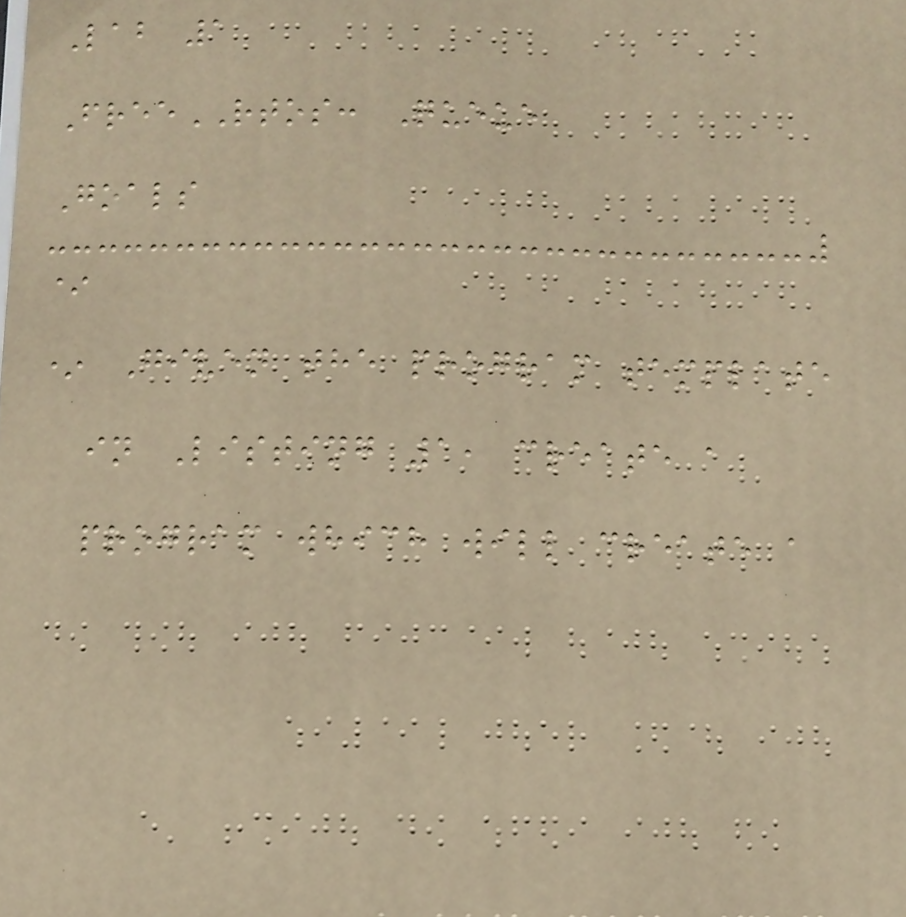Lab 1
FreeRTOS: Queue
Goals
*
* Given the program template
in Listing 1, create a
program which will create a
